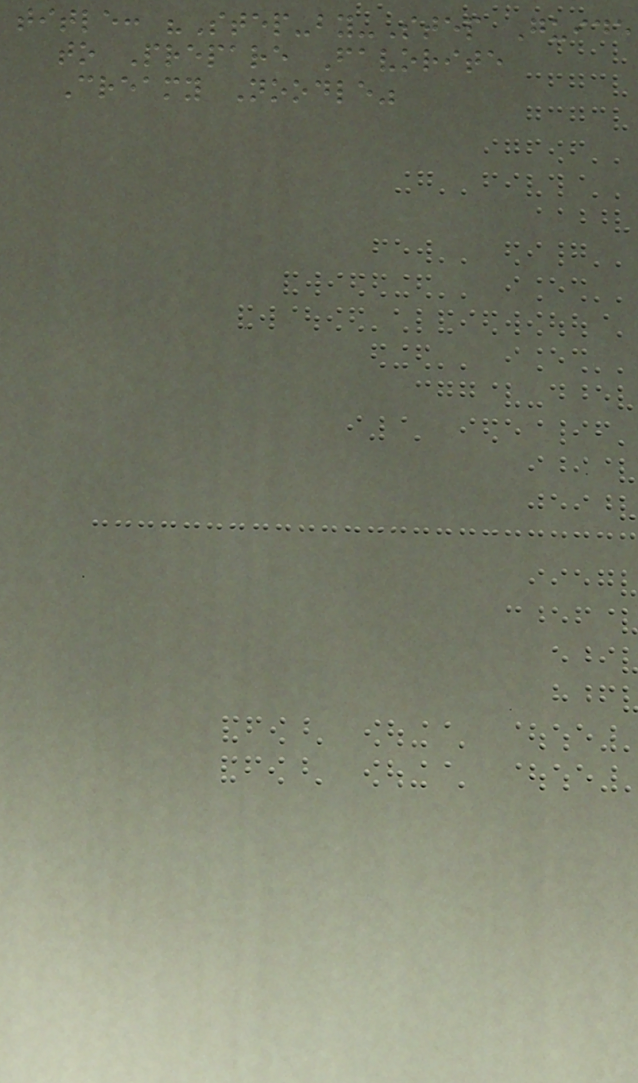title: "Step-by-Step Guide
to Prepare Favorite
Creamy Noodle"
